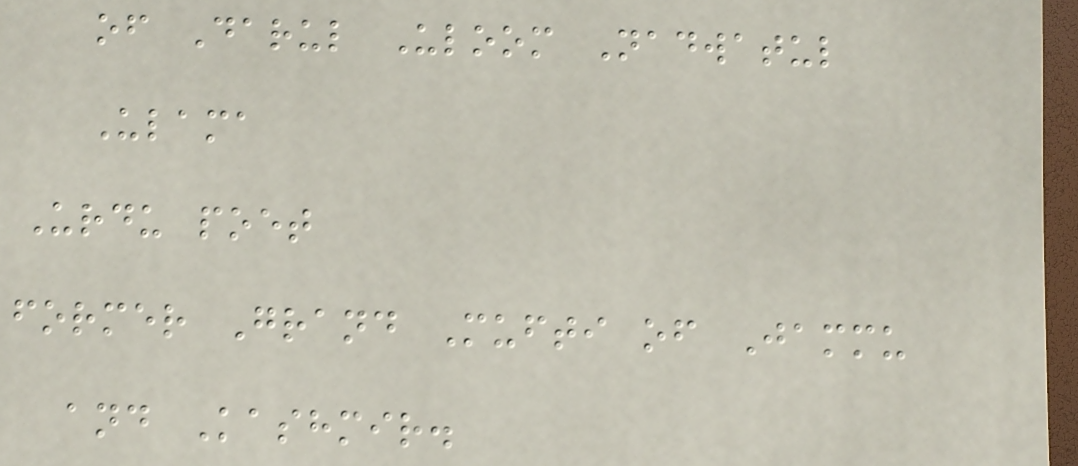of Darul Uloom Nadwatul
Ulama
Urdu poet
former Grand Mufti of Jammu
and Kashmir.
